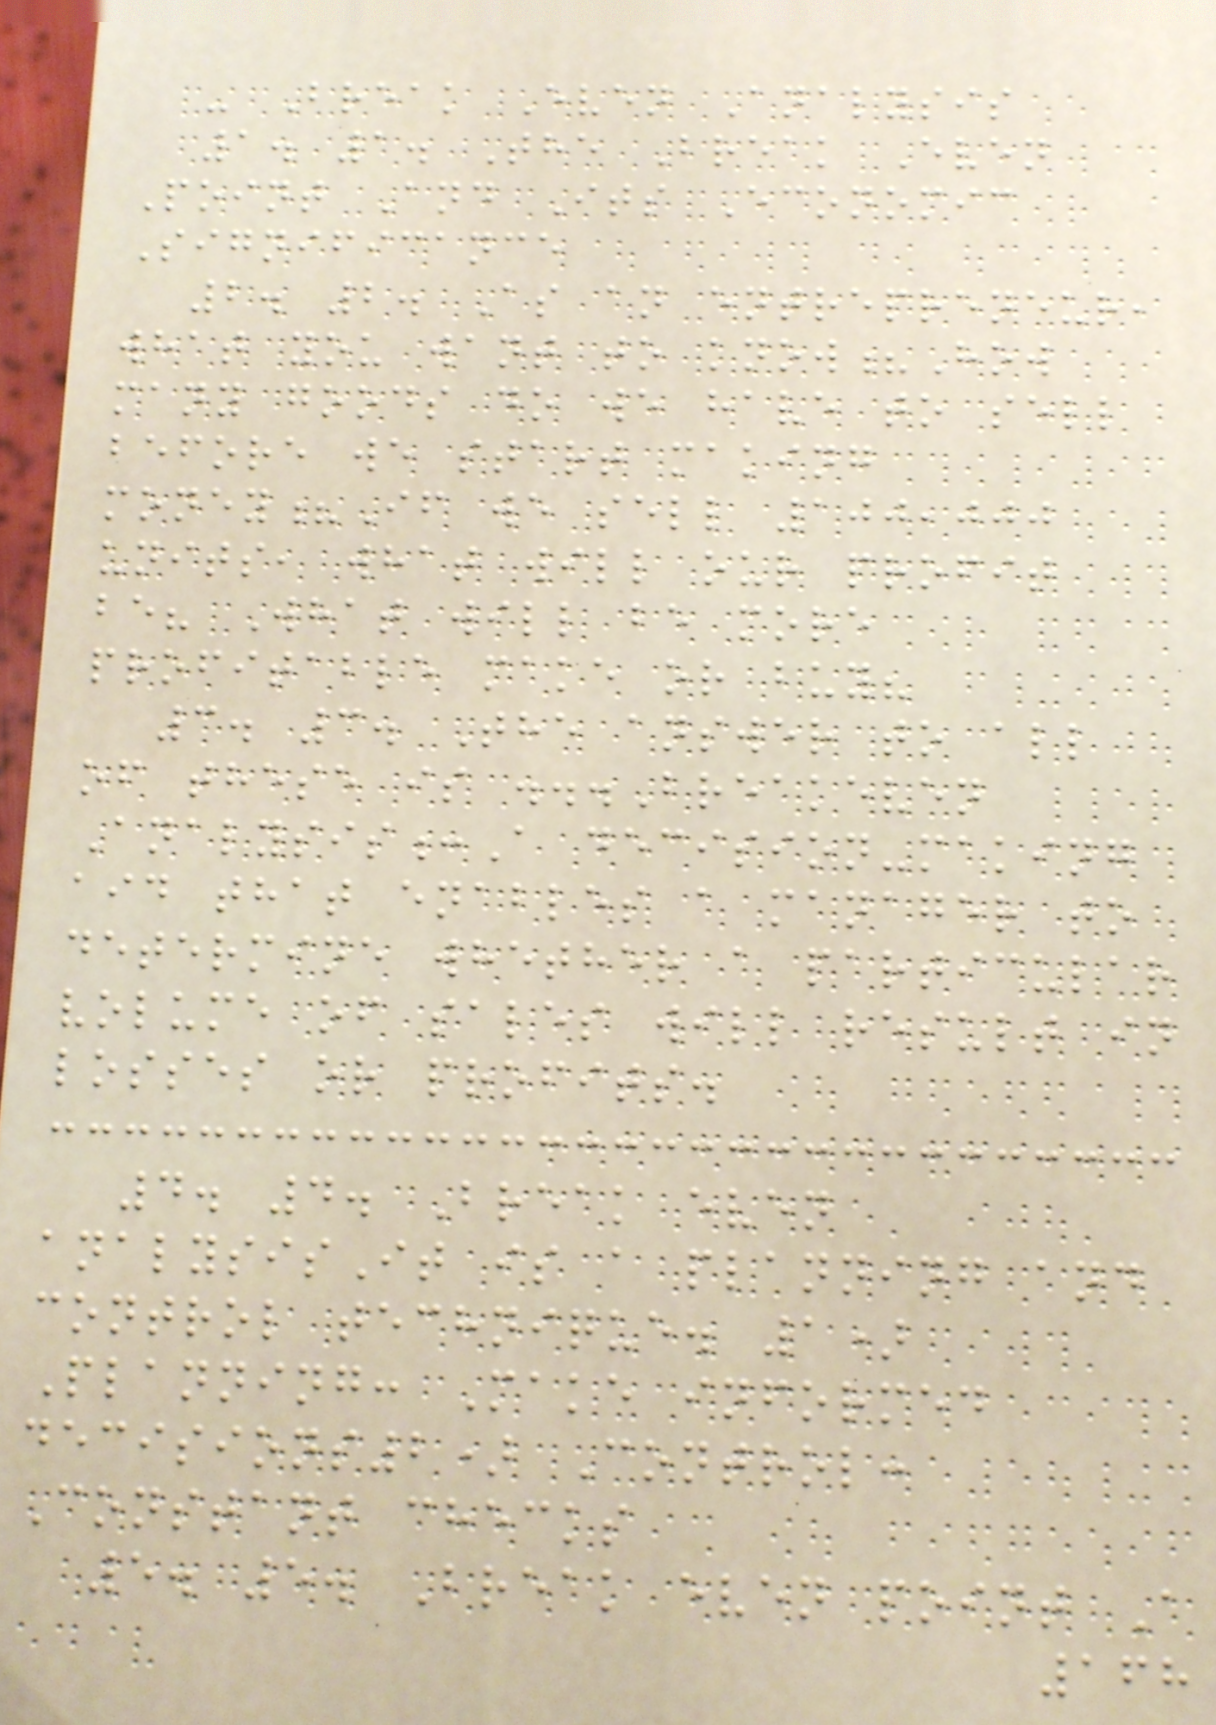- Break Even Analysis
1. 1. The Break Even
Point And Its Economic
Significance
2. 2. As an entrepreneur,
what you want to know?How
many goods do we have to sell
before we start making
money?If we sell 100,000
units, what will our profit
be? What will be more
profitable make or buy?
3. 3. The answer to all
of these is ...Breakeven
Analysis:A decision-making
aid that enables a manager to
determine whether a particular
volume of sales will result in
losses or profits.
4. 4. Break even
analysisIt is a planning and
control technique. 1)
Planning: Make informed
decisions2) Control:
Constant checks
5. 5. Break even point A
168
